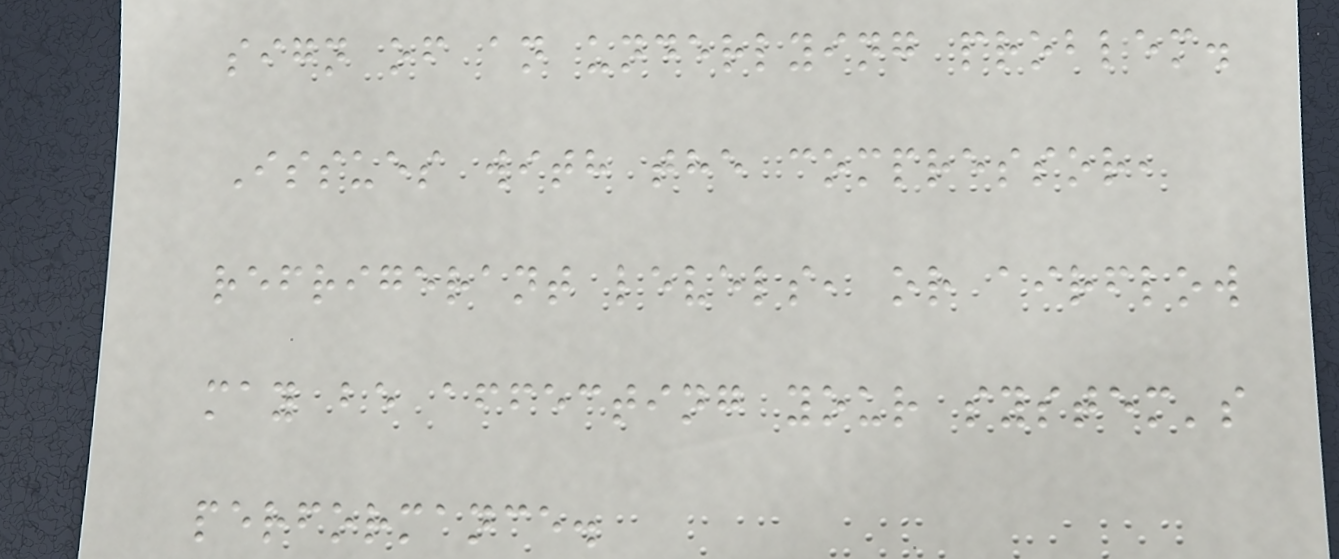sign of an underlying problem.
Issues with the compressor,
refrigerant levels, or airflow
may be affecting your system's
performance.
